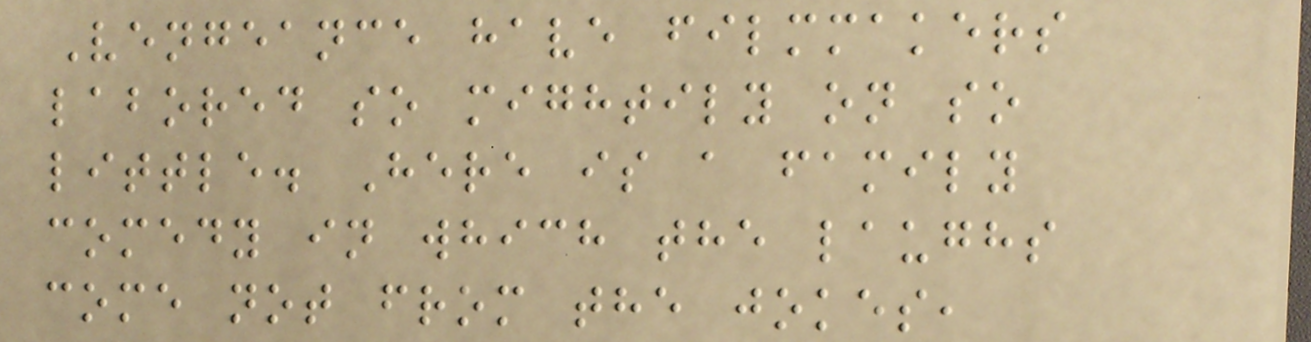Vengeance have filmmakers
labored so mightily on so
little. Here is a family
comedy in which the laughs
come not from the jokes,
